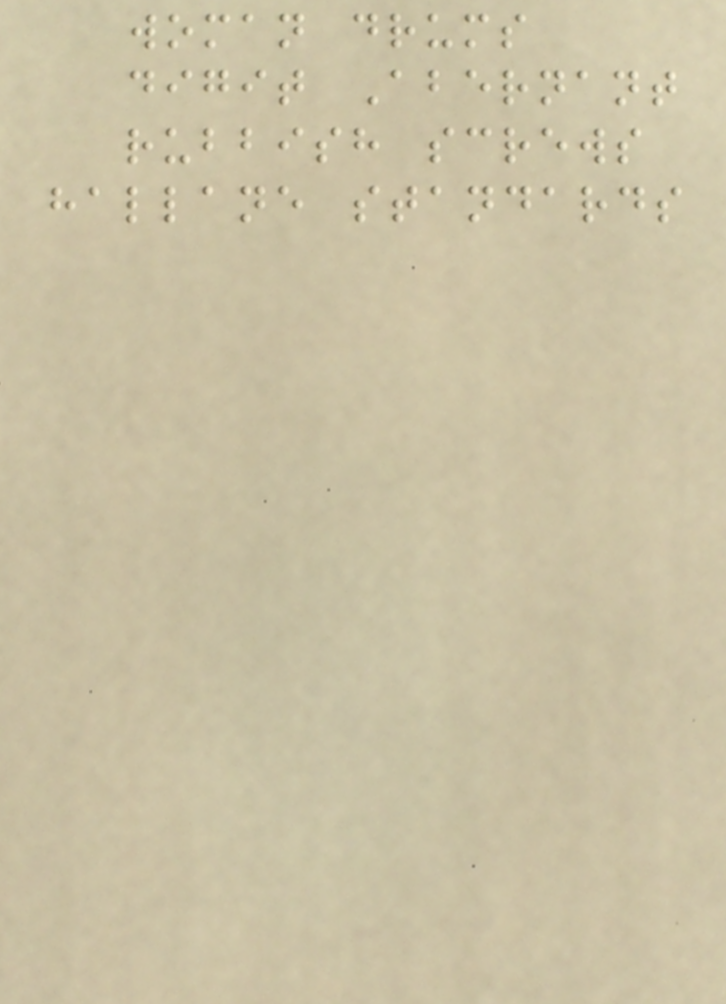woman drums
digit Abernant
rubbish screws
hallane standards
